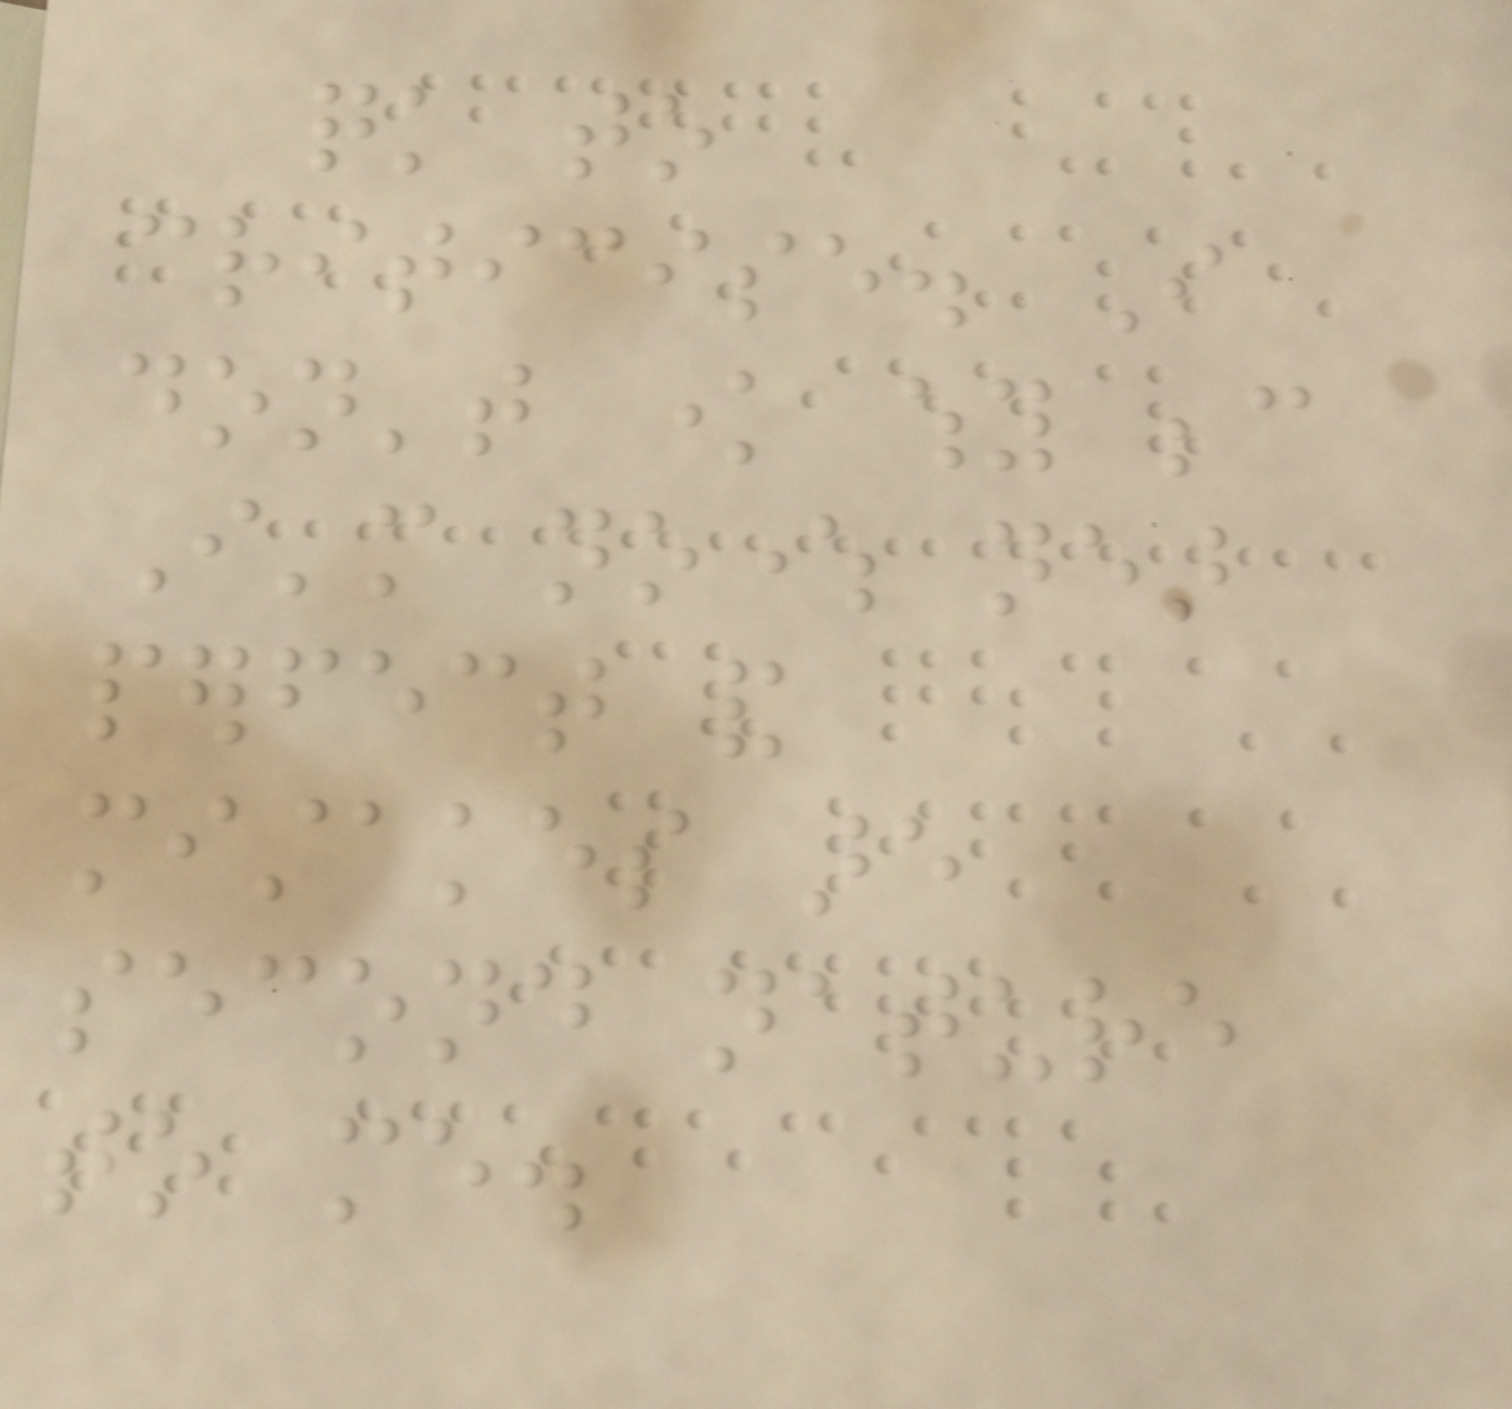quick to
criticise. I
don't know why because
I'm nowhere near
perfect and
mistakes are
second nature
to me.
